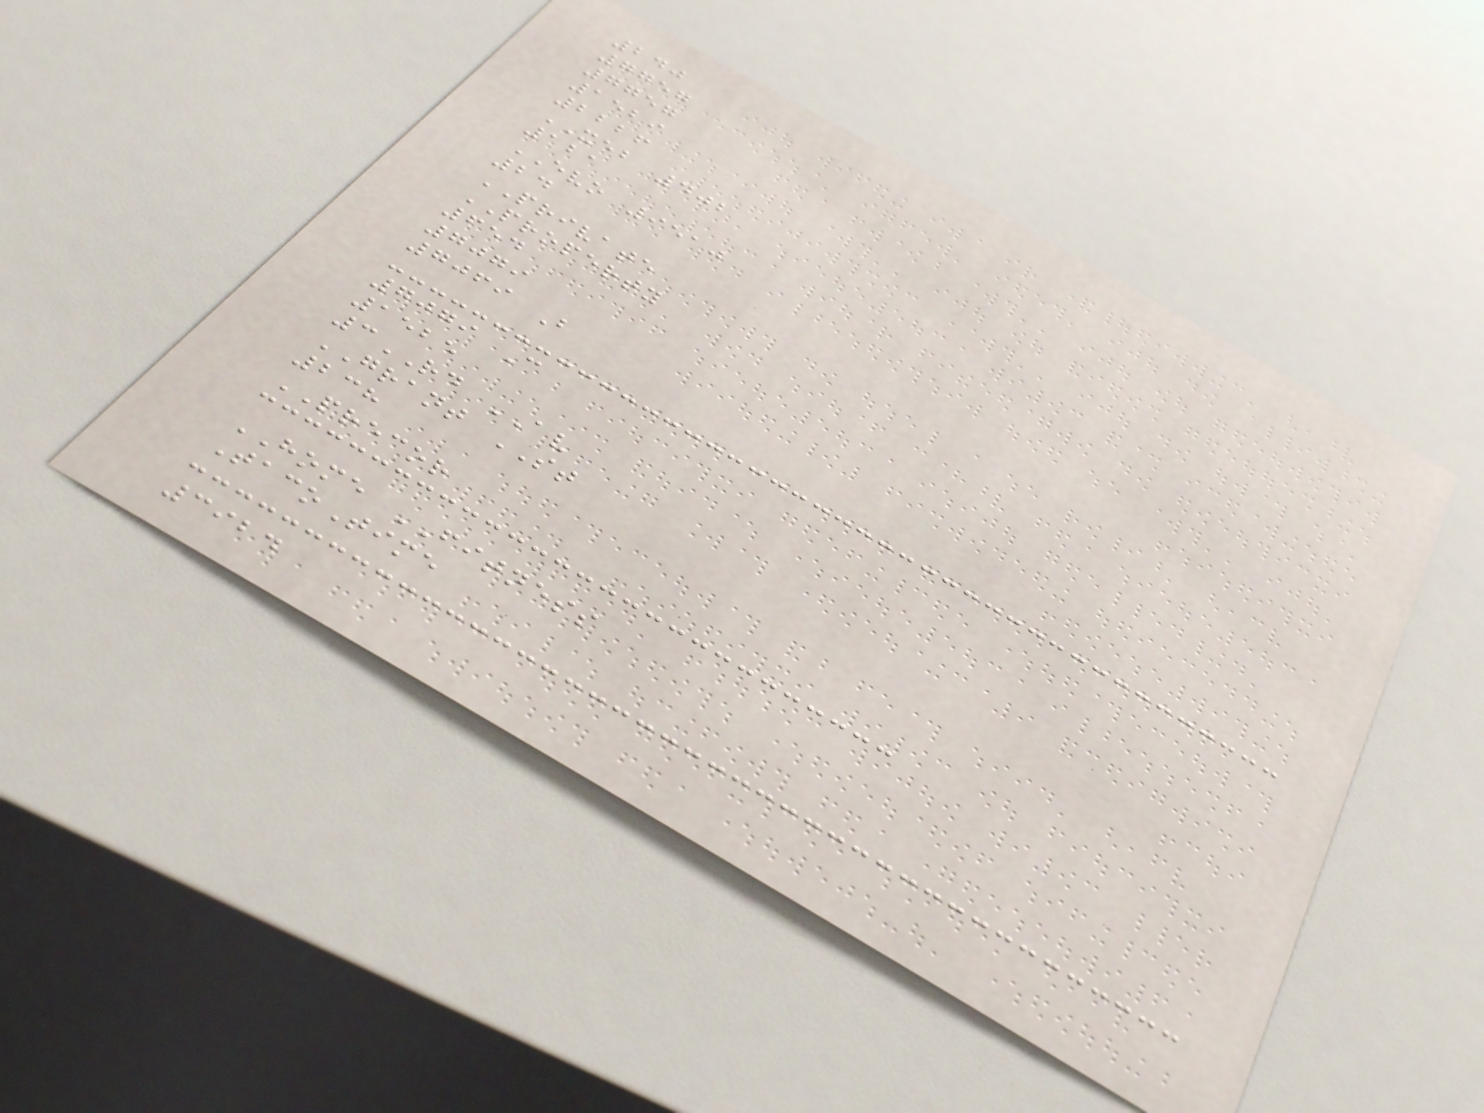240
7757
7757
1529
2226
XEB 402
121
EVO 9510
24
PRIVATE
PROPERTY
654
7079
7069 B
7079 C
1525
3RD AV
GRANT ST
238
PRECOR
HOME FITNESS
TacoTime
3924
